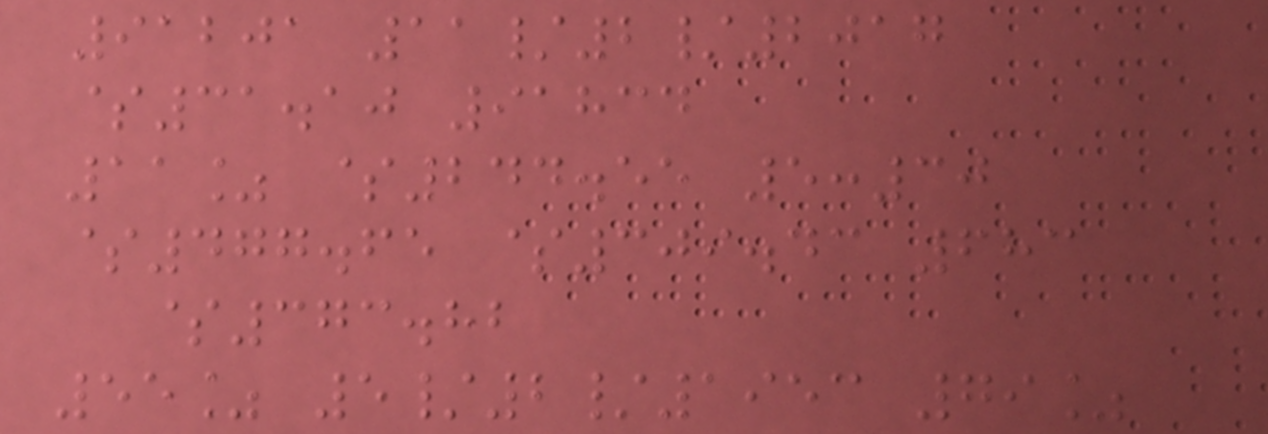91201 11/2/2017
$31.10 91834
11% $244.55 5:30
$477.65 $309.43 683
$373.82
55% 5/2/1953 79%
